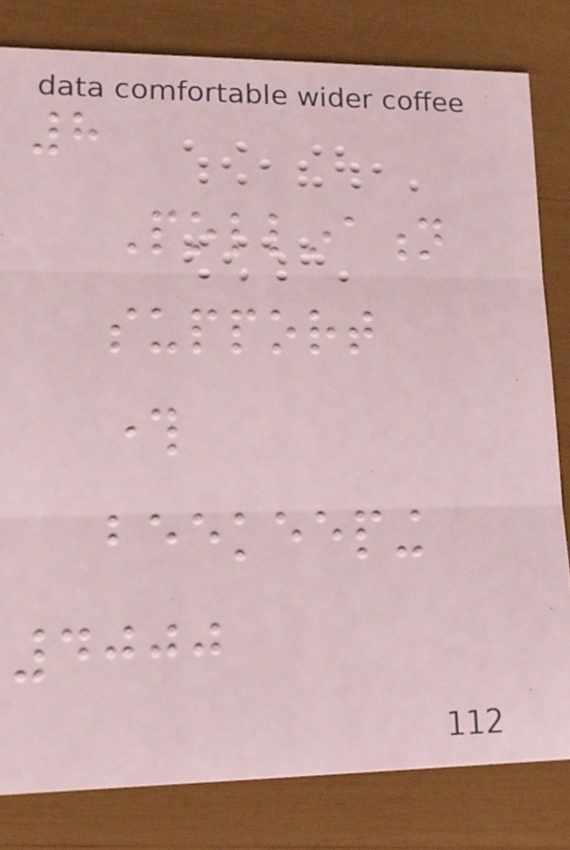8
Pollination
support
through
beekeeping
4000
